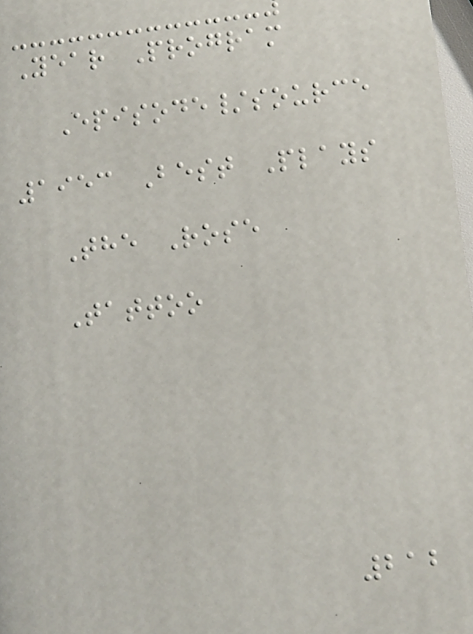Year Program
Episode/source
1953 Best Plays
The Rose
Tattoo
212
